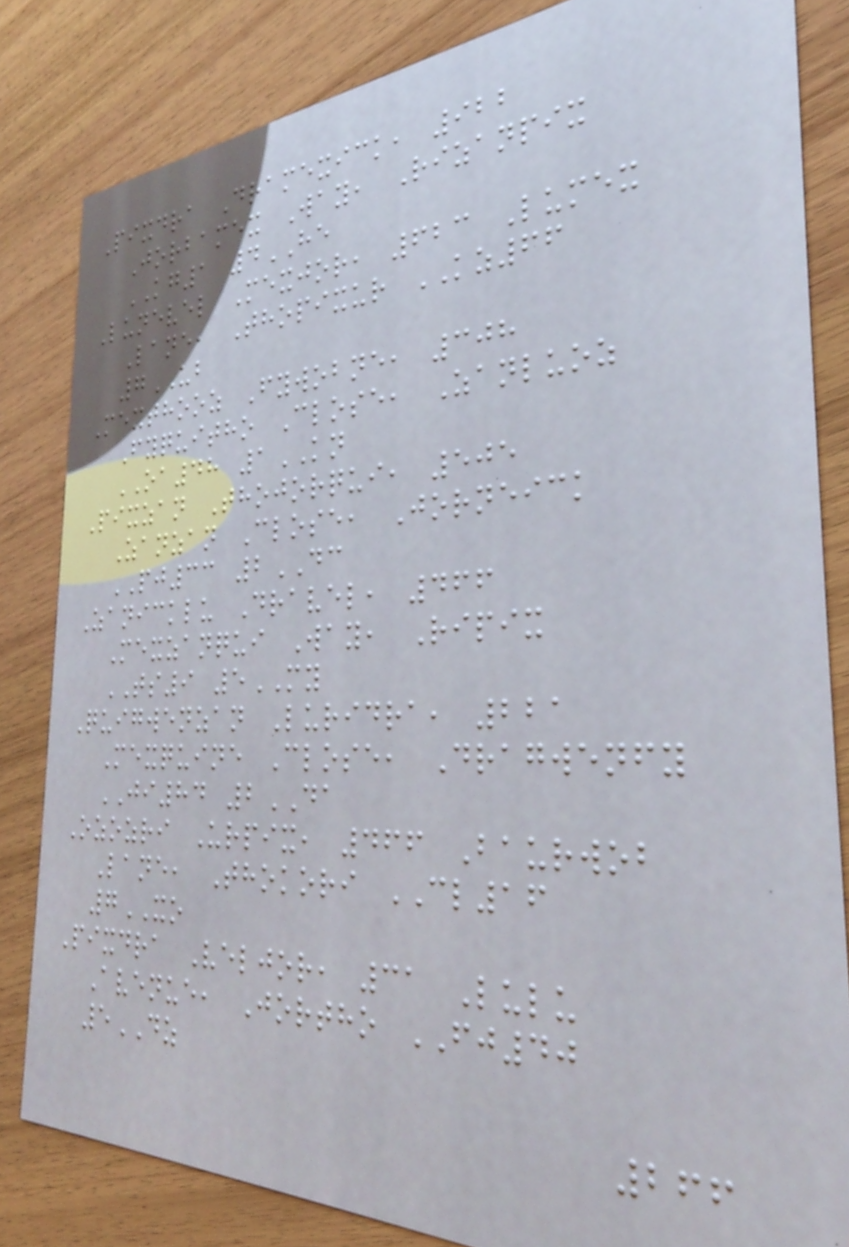Pixdra Dramexick, 922
Jorbamex Way, Rizanpix
KG1 4HE
Lunevel Mexjor, 623 Lumex
Lane, Thopixur KZ66
7UB
Mexthooz Fywobne, 308
Fyquitho Close, Zanluoz
OA48 1KN
Pixzan Thojorqui, 505
Zanzan Close, Jorneick
PJ33 2DC
Zanicklu Dravel, 466
Mexzanqui Way, Ripix
TS9 5MY
Quigwenzan Luridra, 221
Mexquine Close, Dragwenfy
JI84 2DA
Ozozri Urpix, 466 Baurwob
Lane, Thokori CL16
7XO
Pixdra Veljor, 31 Lulu
Avenue, Jortho FJ40
5DZ
266
